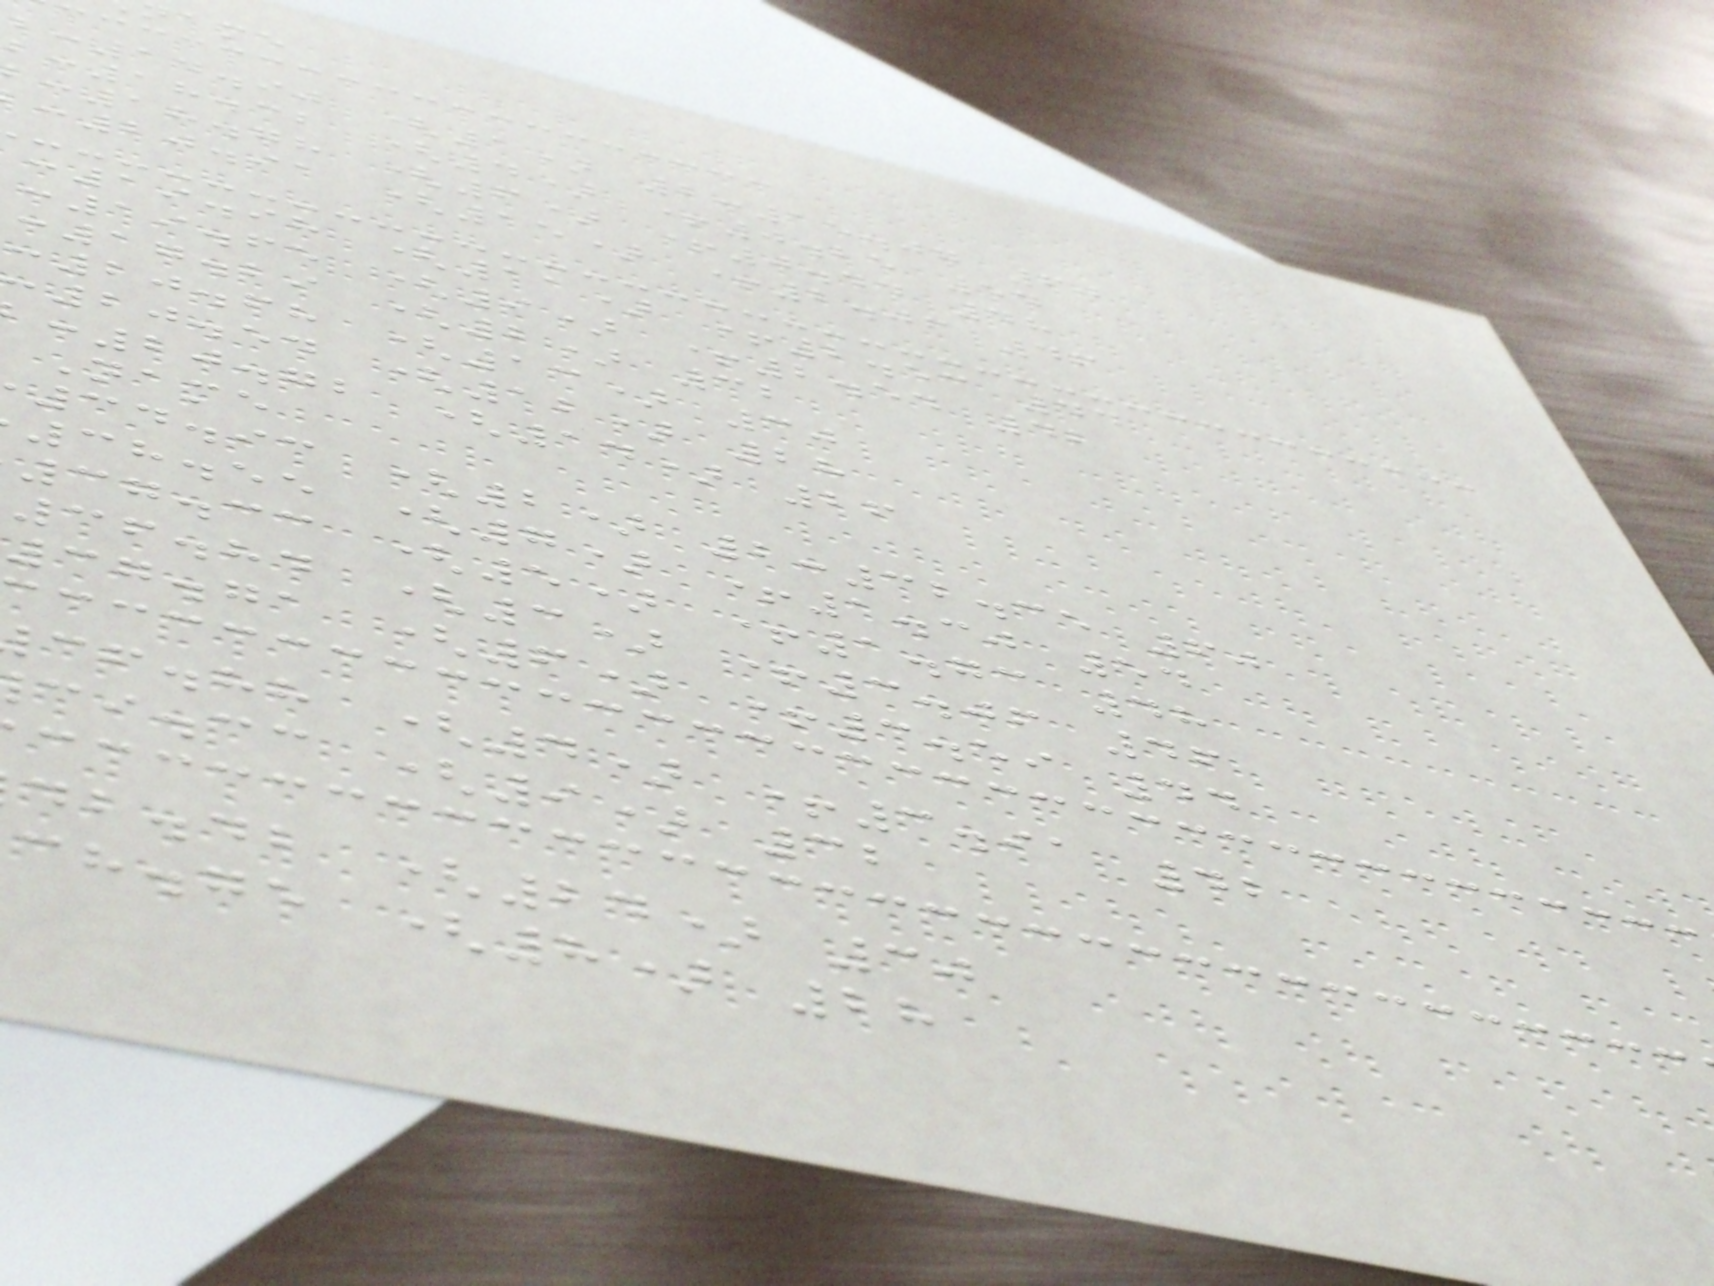:14.90 (1) 2:15.07 60
:18.32 (4) +0.25 54
:18.78 (6) +0.44 48
:20.91 (15) +2.06 46
:19.98 (11) +2.53 44
:19.65 (9) +2.54 42
:17.29 (2) 32
:20.68 (13) 30
:20.54 (12) 28
:20.72 (14) 26
Name
34.93 (2) 2:32.35 60
38.55 (7) +1.30 54
37.33 (5) +1.73 48
36.84 (3) +3.06 46
37.71 (6) +3.59 44
cf.hh (4) +3.91 42
ci.cc (9) 32
db.db (24) 30
ch.ge (8) 28
